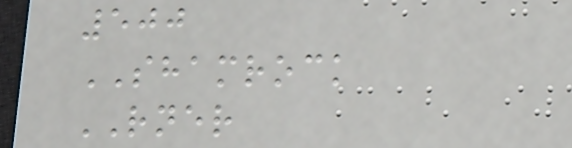500
SHAMROCK
RNER
